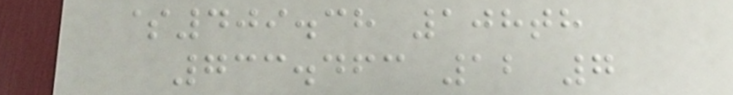$409.38 108th
733.463 12 7
